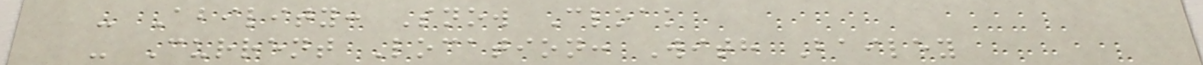- Ability: Snow Cloak
- Current Location: With Bailey
